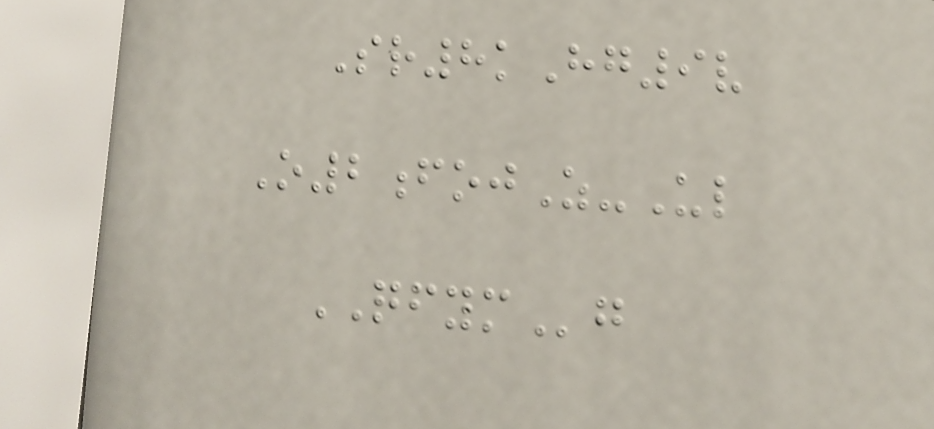Sr8kHg9v
O2fojZ-Ul
QFYMg
